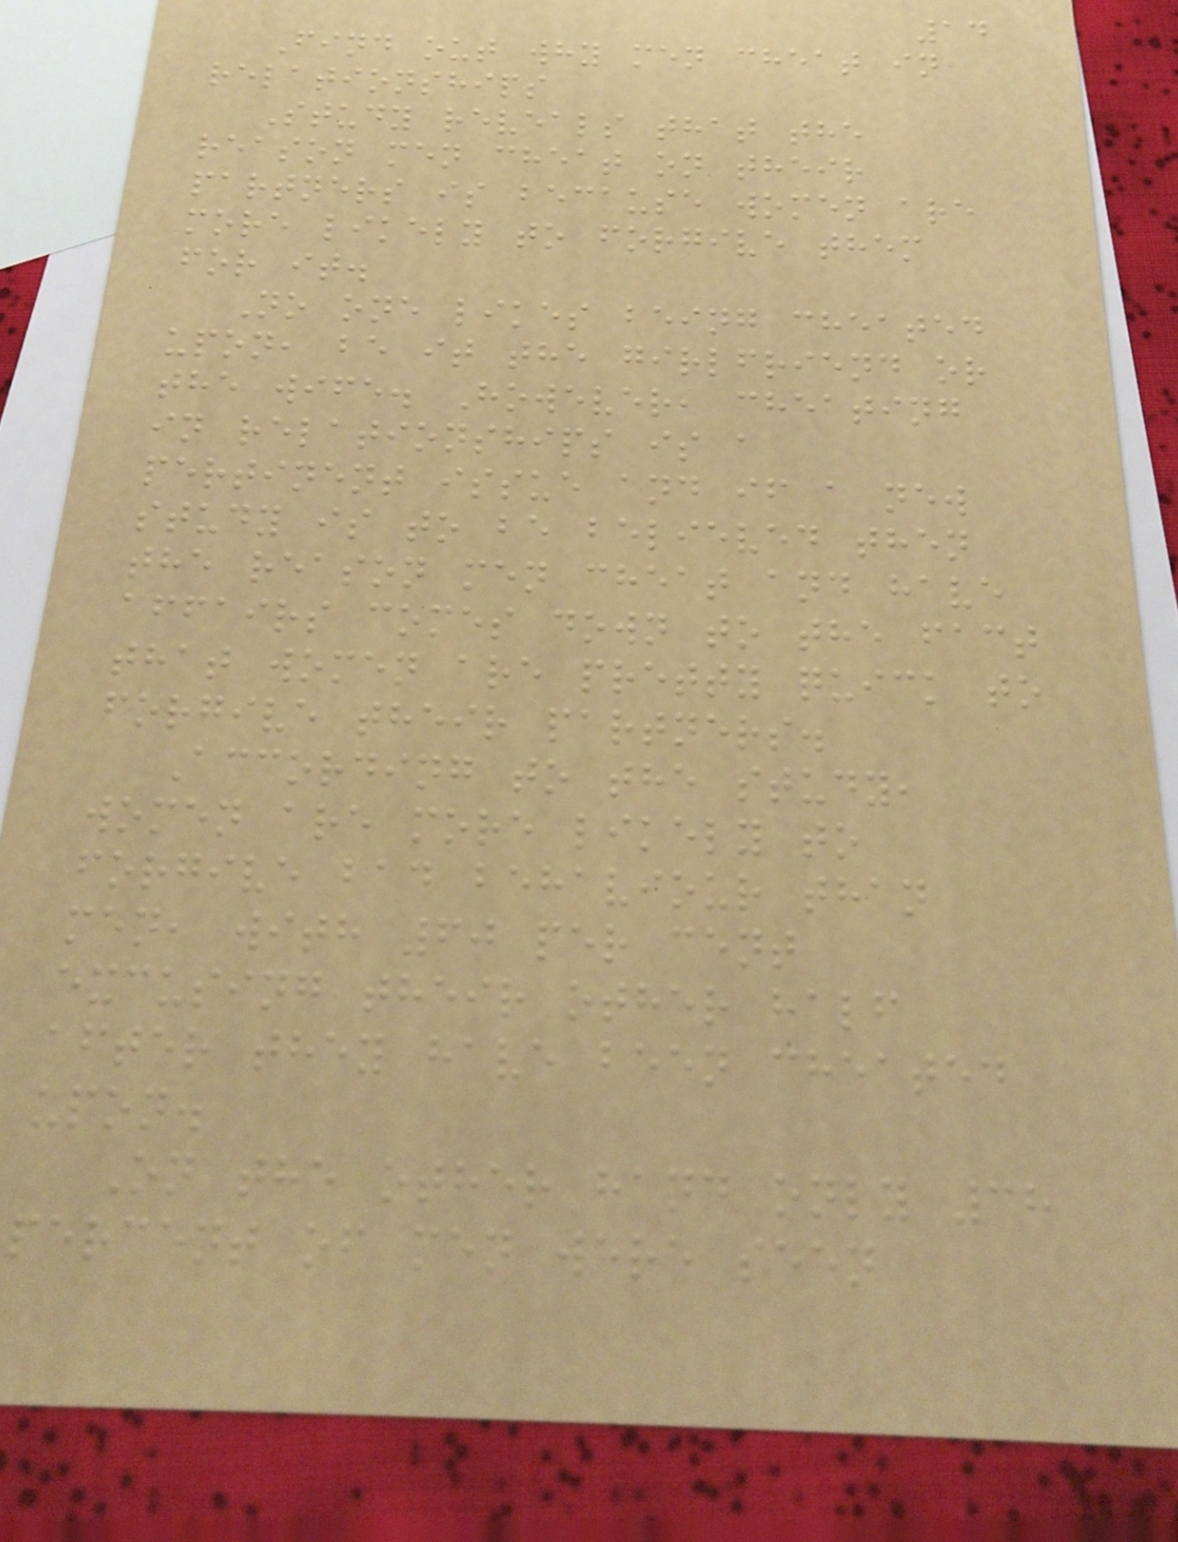14
Find out why men cheat in
relationships
Study reveals that the
reason men cheat on their
partners is because women are
more likely to forgive them
for it.
No one likes being cheated
upon, be it the girlfriend or
the wife. However, cheating
in relationships is a
pertinent issue and if a new
study is to be believed then
the reason men cheat and have
affairs comes down to the fact
that women are pretty quick to
forgive their partners.
According to the study,
women are more likely to
forgive bad behaviour than
men, with 60 per cent
excusing their other half
after they have been cheated
upon.
On the other hand only 38
percent of men were seen
